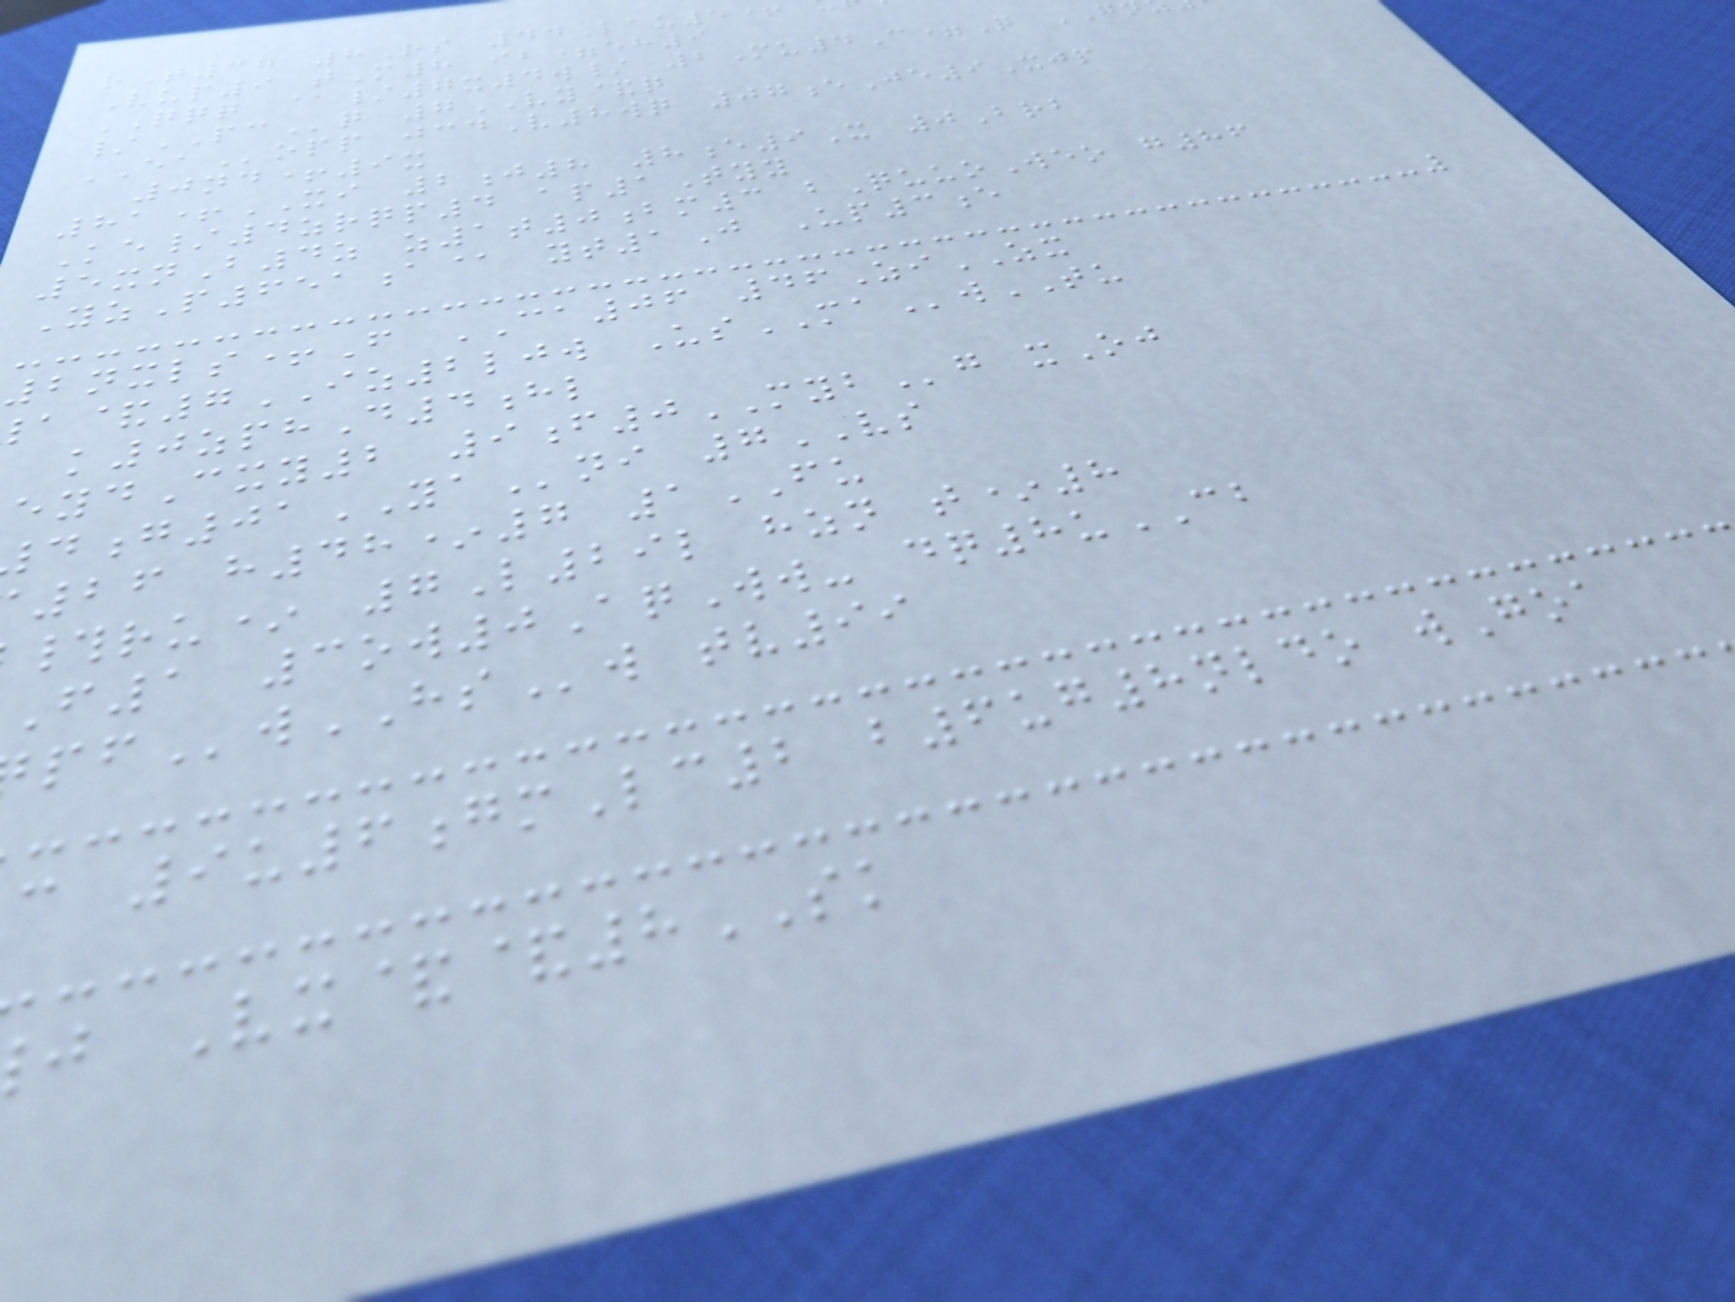rT37 8Rs 44Lau5+
Vup9 tM8 ib=eh9
QQQ @/7x4w/ 2Mu4C=Q
/PCq 7VY&q
EAopp jcdV8wq 07eJe9Xjp
0nd+9x
81+XI 2j8 8e9X 0Brb
Ke/4zrqp4 ap1Tyy
5xnB4z z1t0bm3 bQuuoWeo g86
YzP651a@ yt1J Up3e
2nxls+F CA06 46ZiZX
&7IZ2ljw UsMAwTU
k0zphD4hl
ydCxy2 9f0MYBg xOj
g01YAni 7VS
26 h48*7 1FU
#ru* 7L29l hzn t*8
F1 3ow0AqWw- dq8uCB
wHSw tv99
c 9u6gmLc2 b6ug8nldo wGoa
j Vx&&8SK
